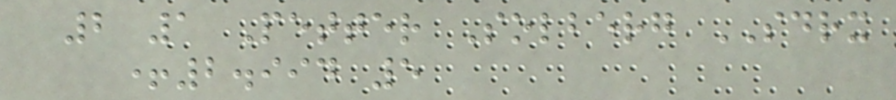2 1 Petter Solberg SDRX
+2.994 5
